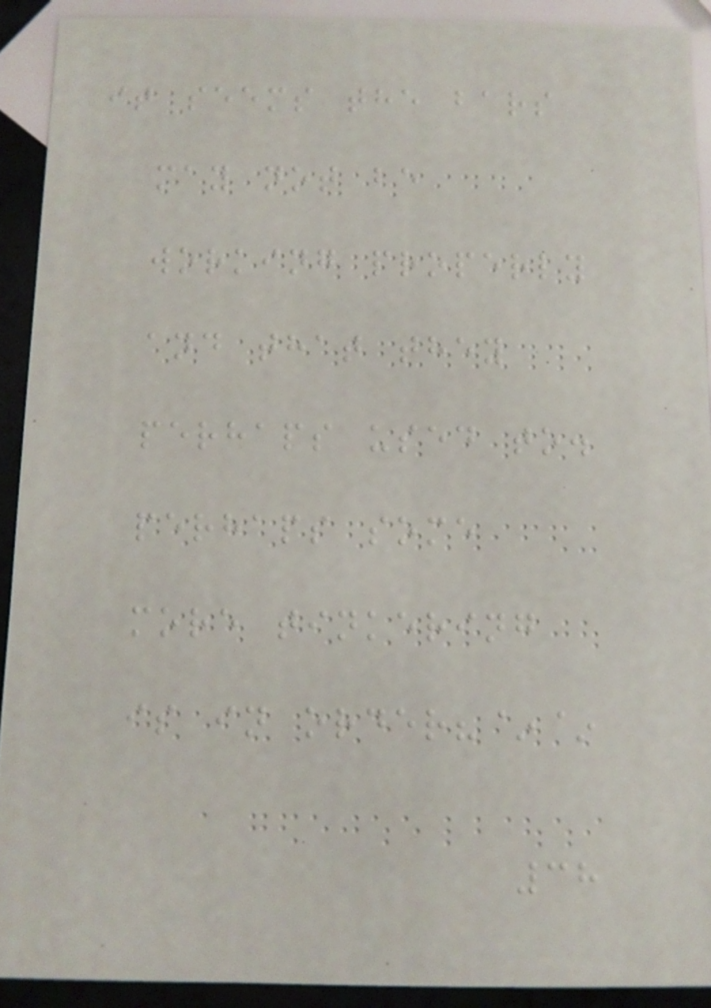it seems the bars
may not be
working properly
and that they
perhaps used to.
perhaps some
more tinkering
is in order?~~
38
